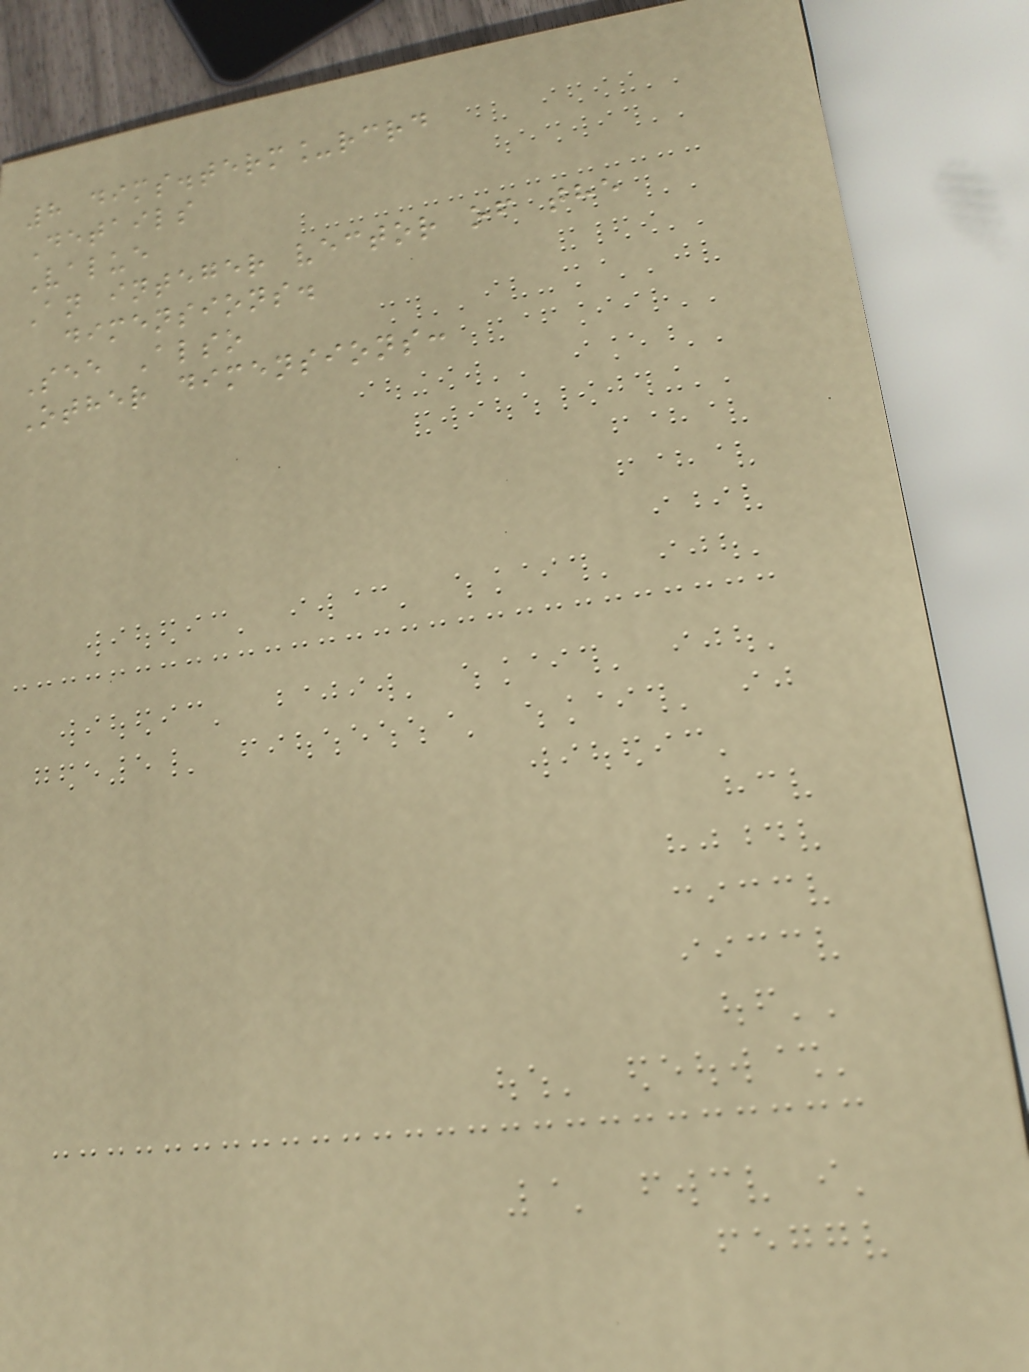8 dims.term_rcrd
Details
Value
An integer vector of the
dimensions.
See Also
Other dimensions:
